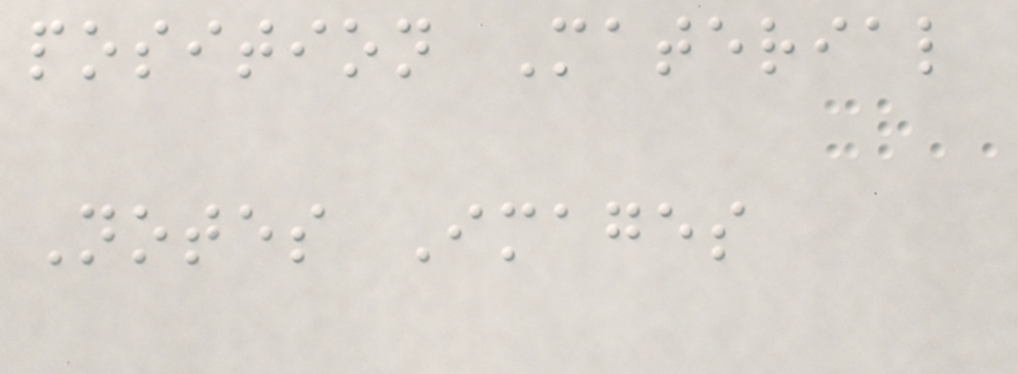position Material
Notes Images
